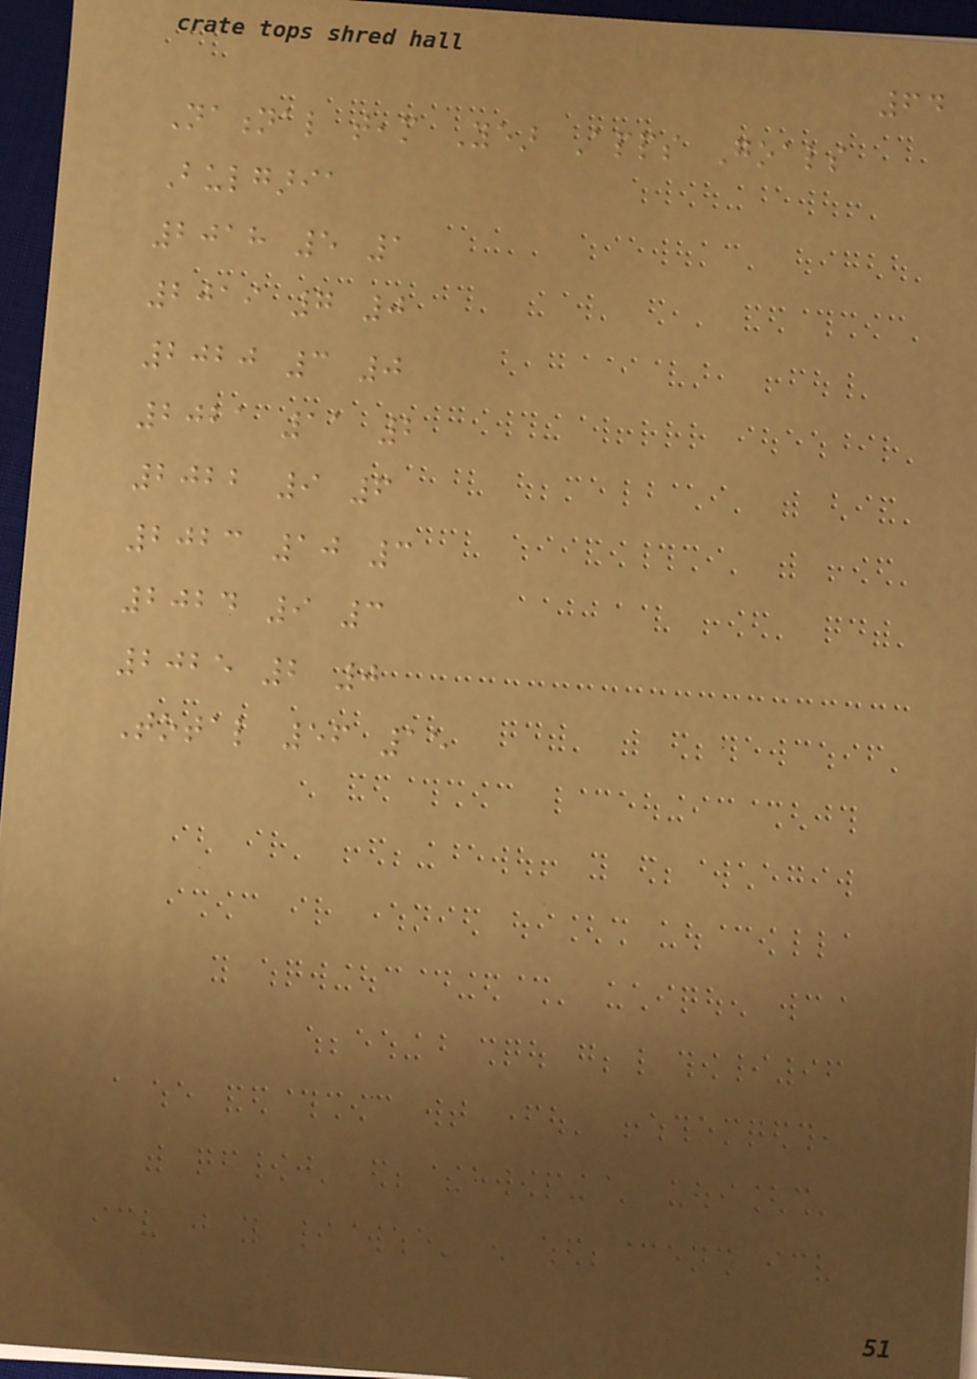64
National team Year Apps Goals
Bulgaria
2018 5 1
2019 7 0
2020 3 0
2021 11 2
2022 9 6
2023 10 3
2024 9 3
2025 2 0
Total 56 15
